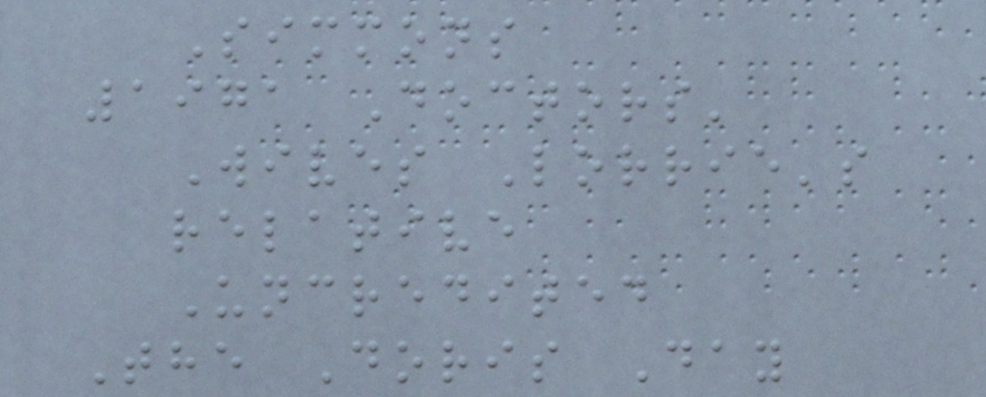Simmons
1971 Doctors'
Wives Lorrie's
relative
Uncredited
The Doris Day
